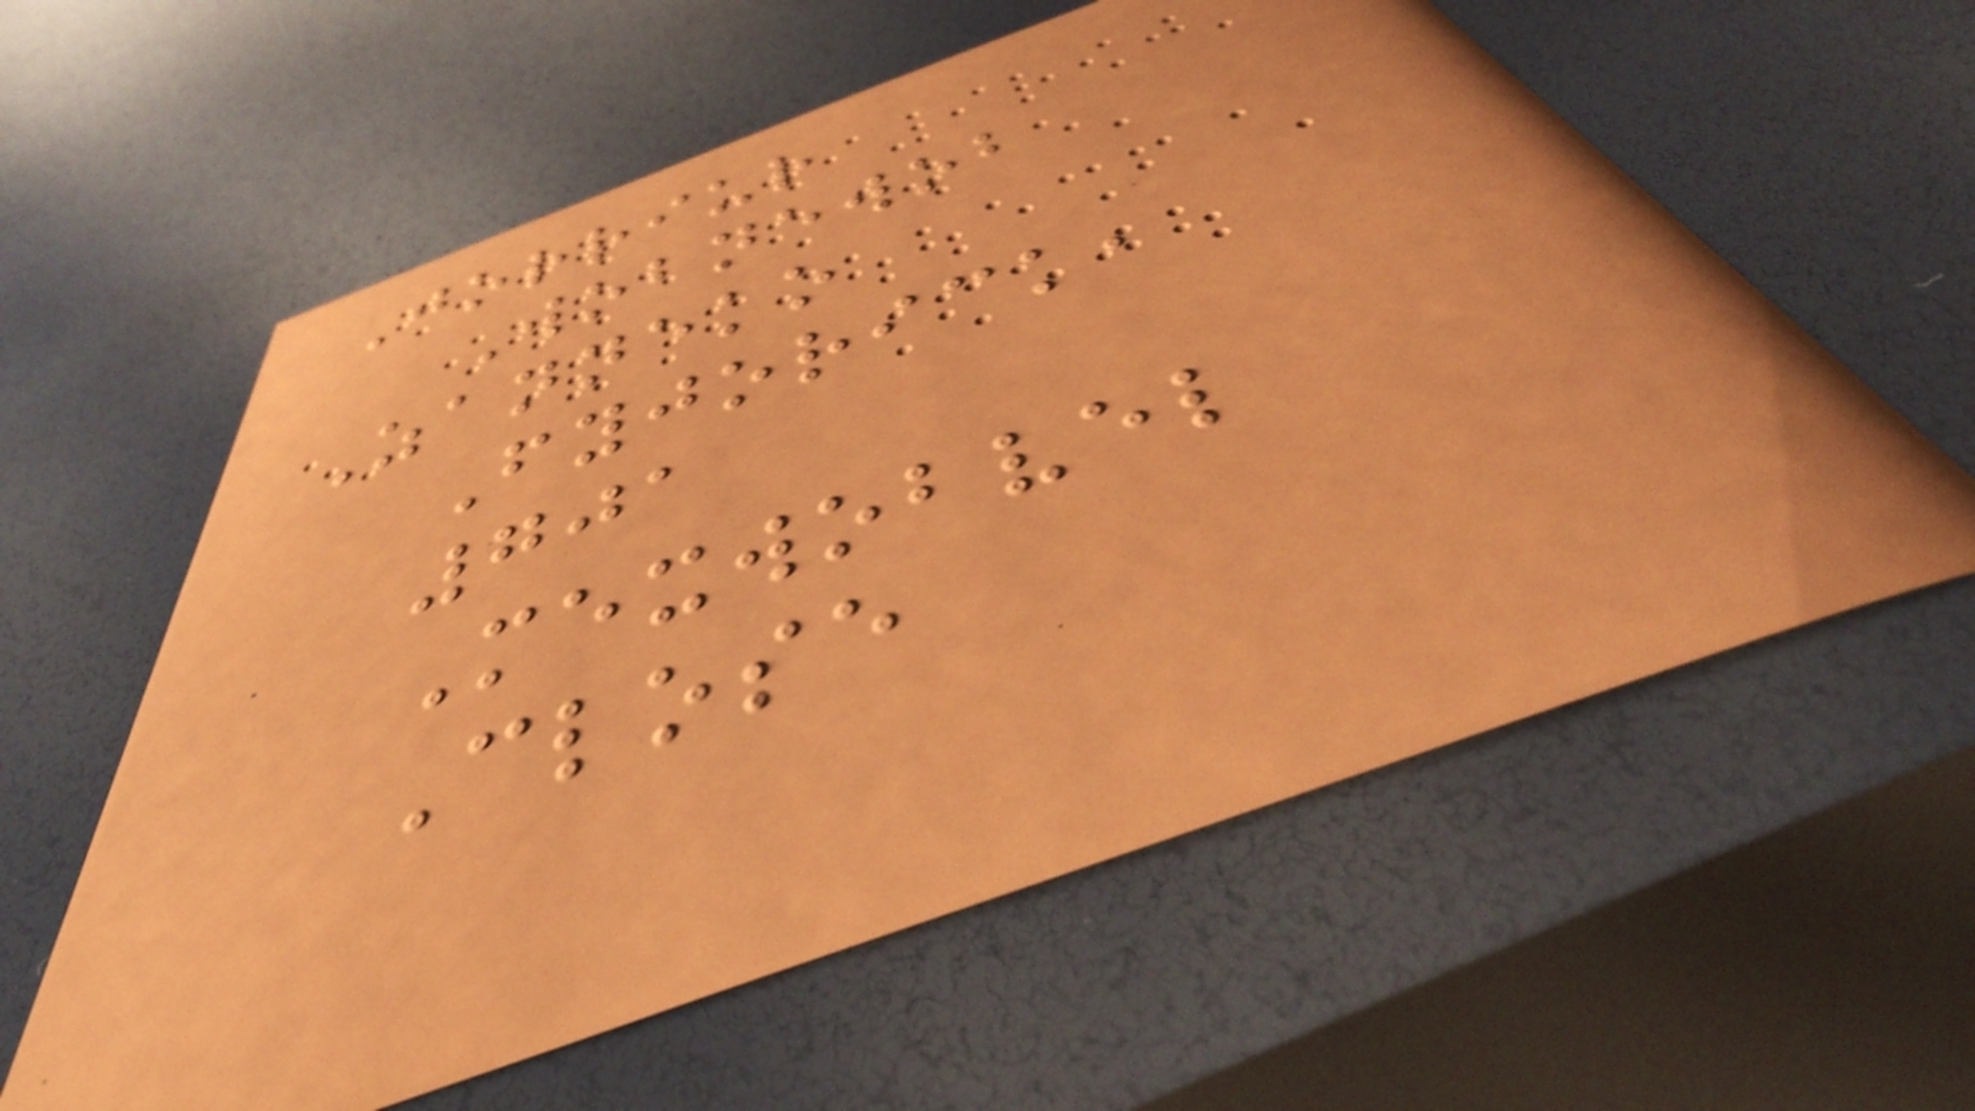Jorriur
Wobnewob
Zanneko
Fyjorick,
701
Mexwobvel
Close
